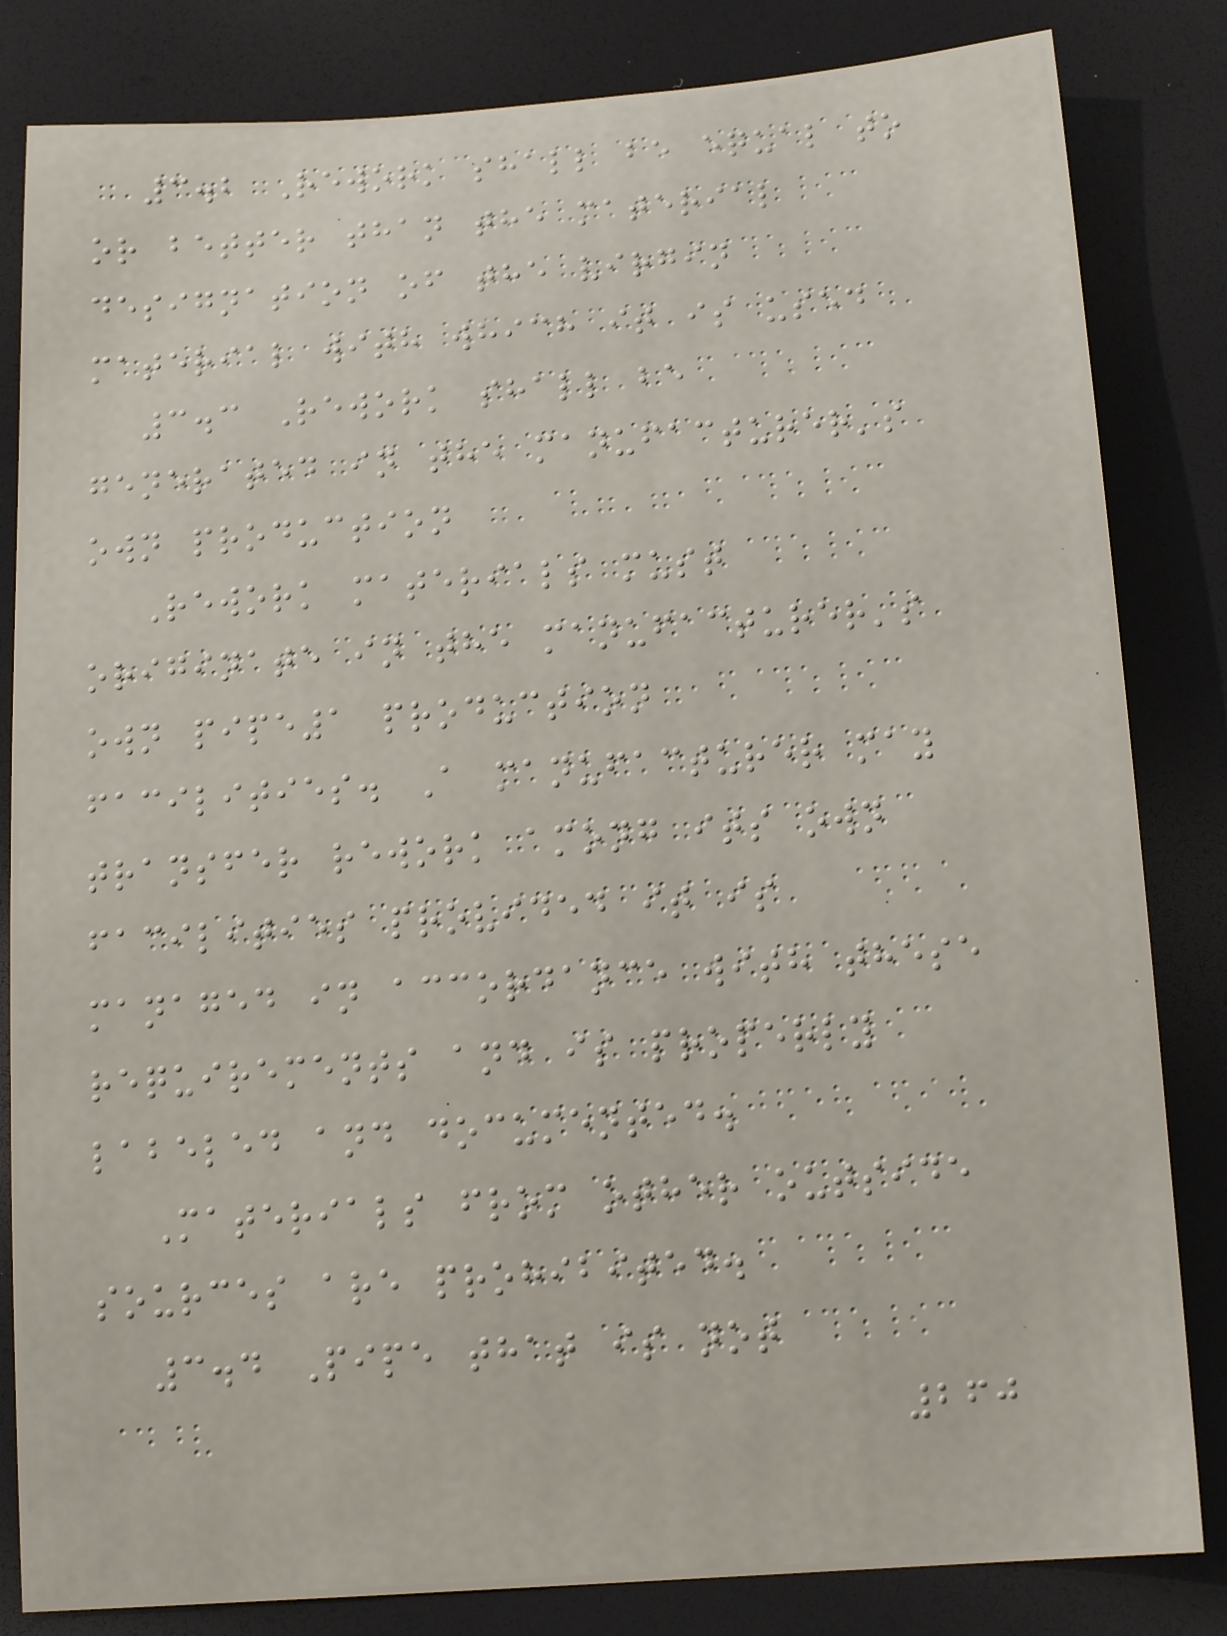3.2 Rework shall be equal to
or better than the material
designation of the virgin
material with which it is used
3.3 Rework shall be
generated in the manufacturer's
own production
Rework materials must
originate in the manufacturer's
own pipe1 production
facilities. A manufacturer may
transfer rework among its own
facilities provided it is
managed in accordance with these
requirements and is properly
labeled and documented.
Materials from other outside
sources are prohibited.
3.4 Pipe that is not
260
